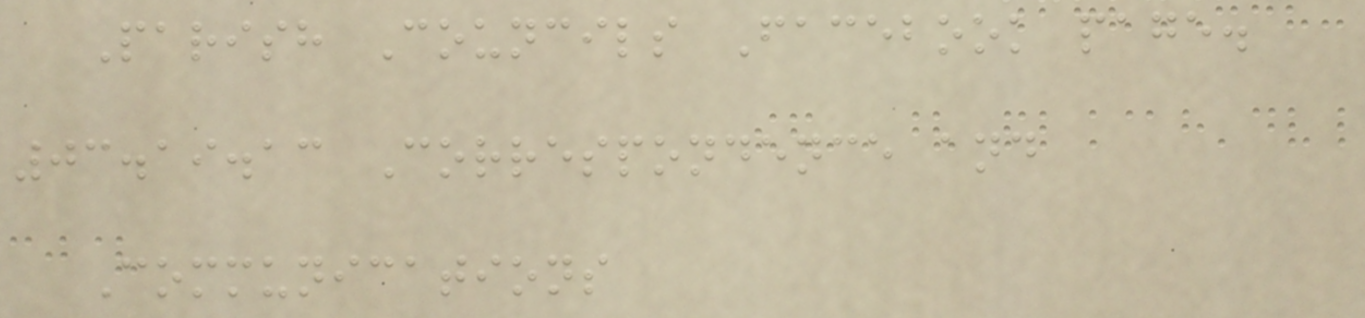Parish Councils Facebook page.
03.19.13 Correspondence and
Communications
